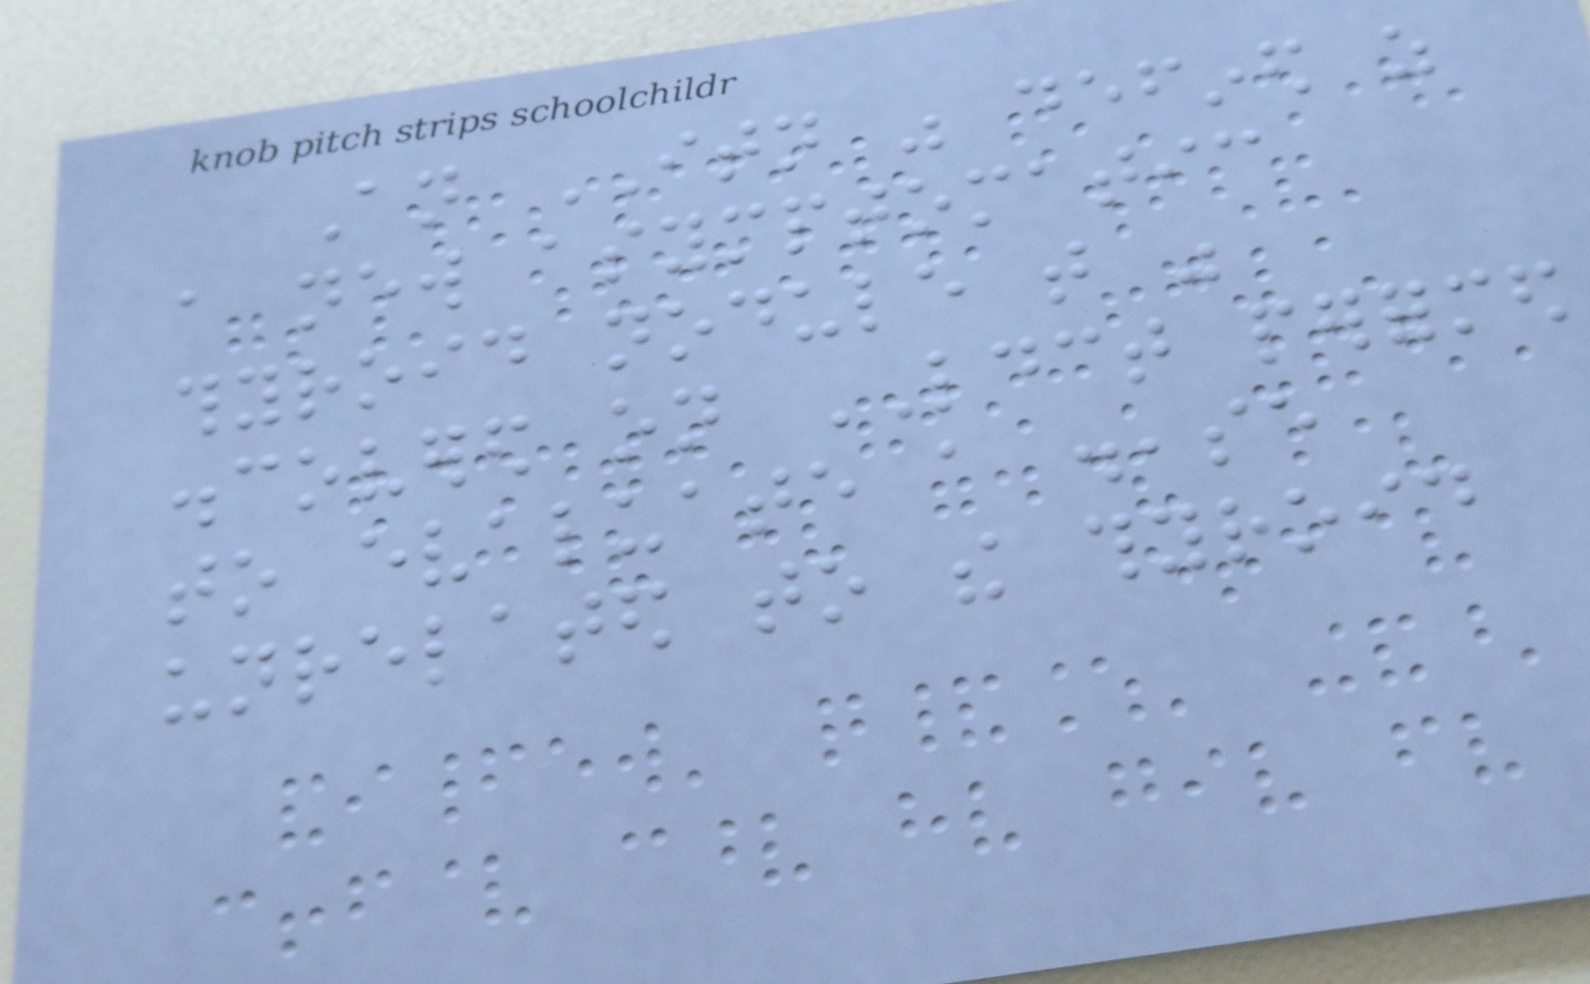An ITN was defined as
a new asymptomatic
thyroid nodule that was
discovered on LDCT performed
to evaluate a disease
unrelated to the thyroid
